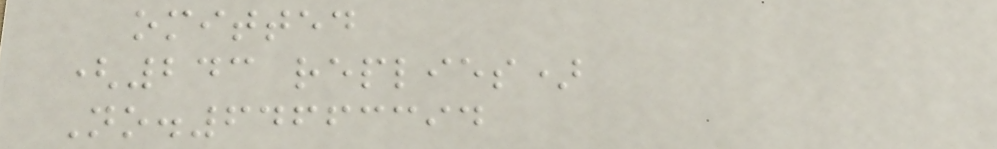omitted
(243 replies)
No.64663394
